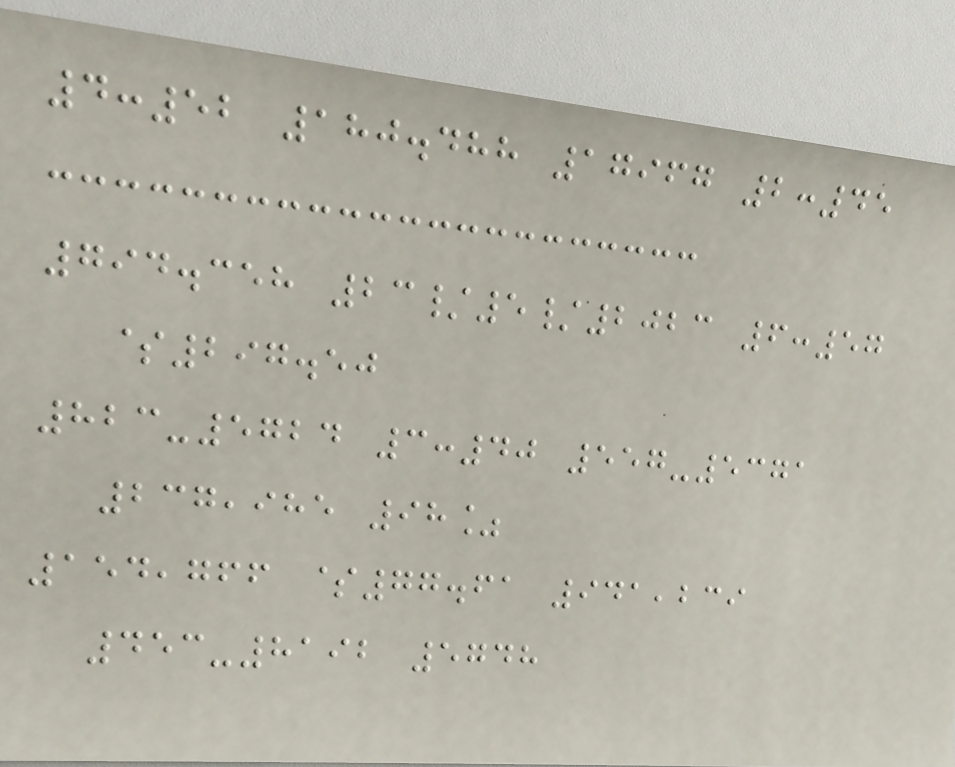4:52 180.488 17967 2:45
794.358 23/5/2023 6:57
$297.50
823-5724 3:40 557-5371
237,985 98%
154,766 $77.61 941,239
453-8192 5748
